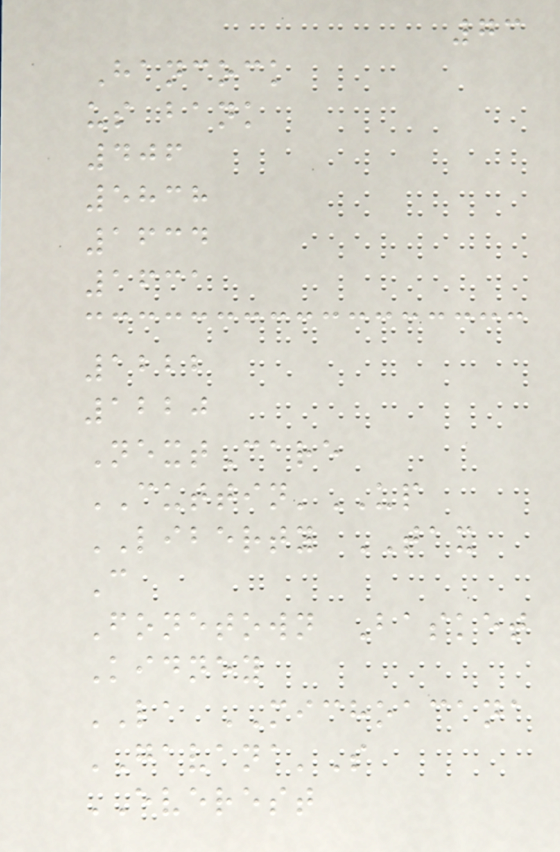73
Hancock
us bank
406
5838
1634
1631
1222
1220
NextCare
CUTTIN'UP
LIBERTY TAX
C
Fonetown Basket
Kidney
LA MICHOACANA
GAVANA'S
EVEREST
